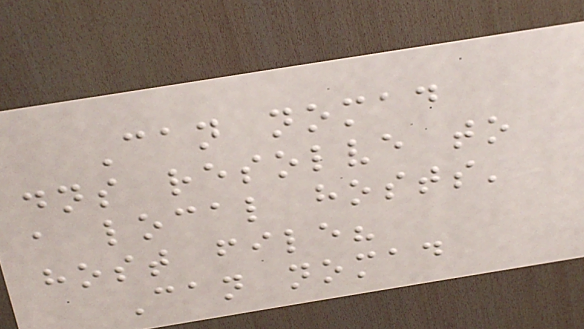Can nomad
dns resolve to
a local hosts'
host file?
Can nomad
